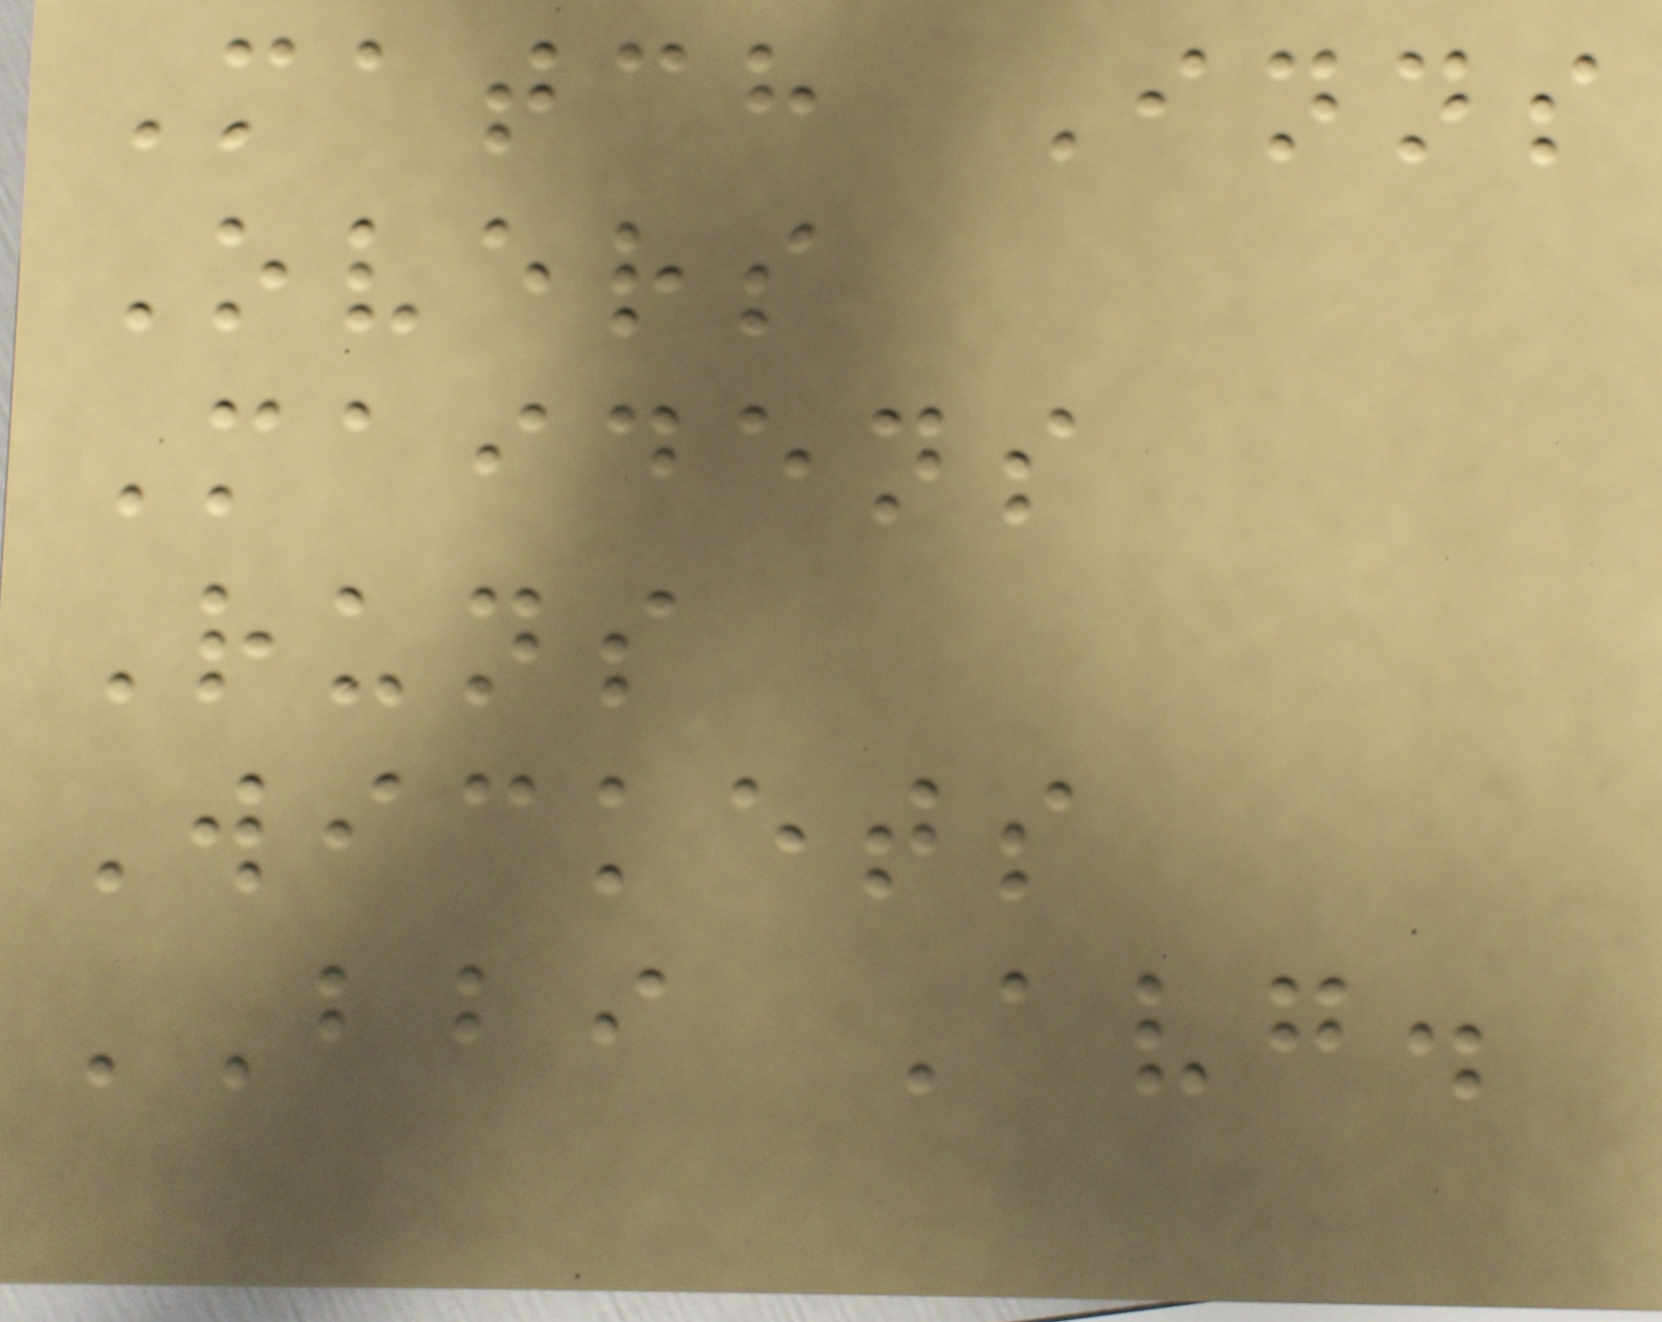Match Inns
Overs
Maidens
Runs
Wickets
BBI Avg.
